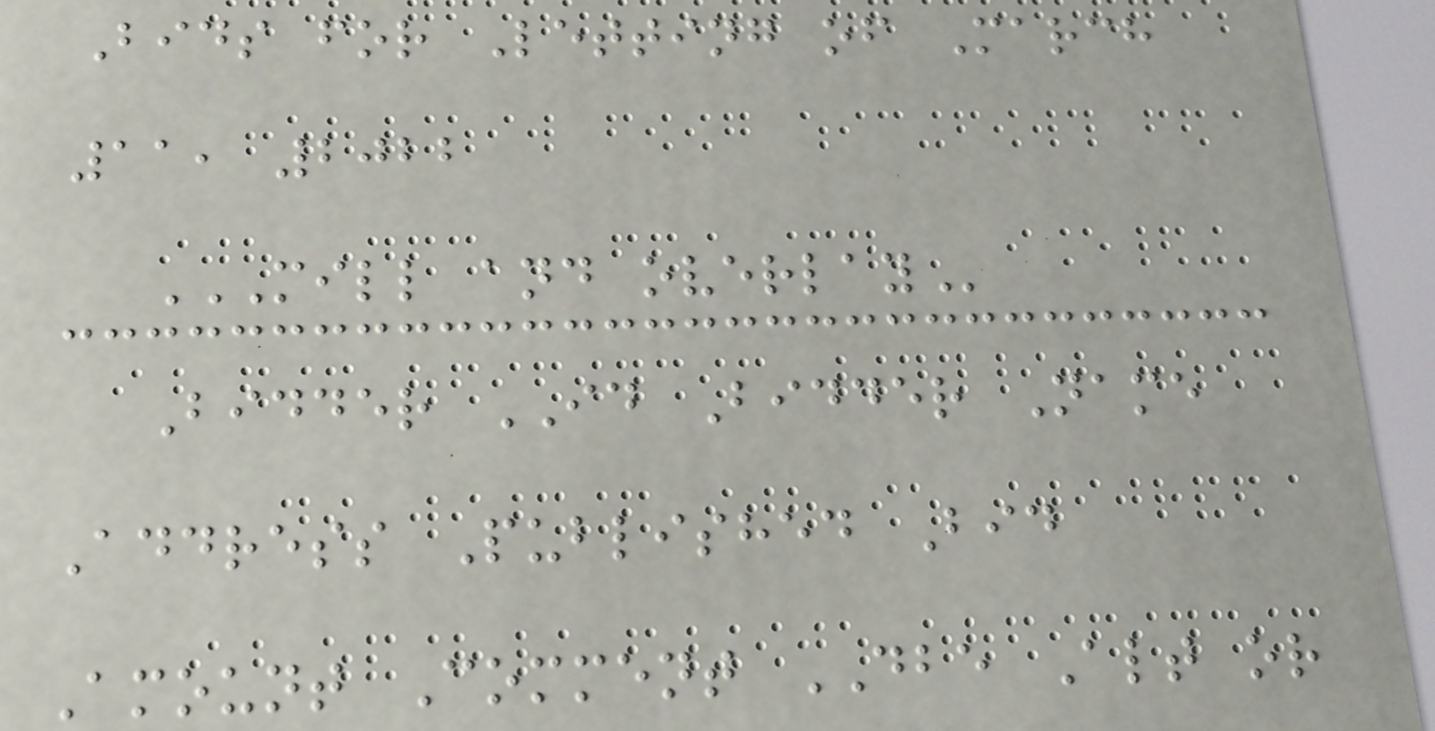Bids for Letting of March
11, 2022
MILL AND OVERLAY
Bidder ID Bidder Name
Address Published Bid
Amount Comment DBE Alt or
